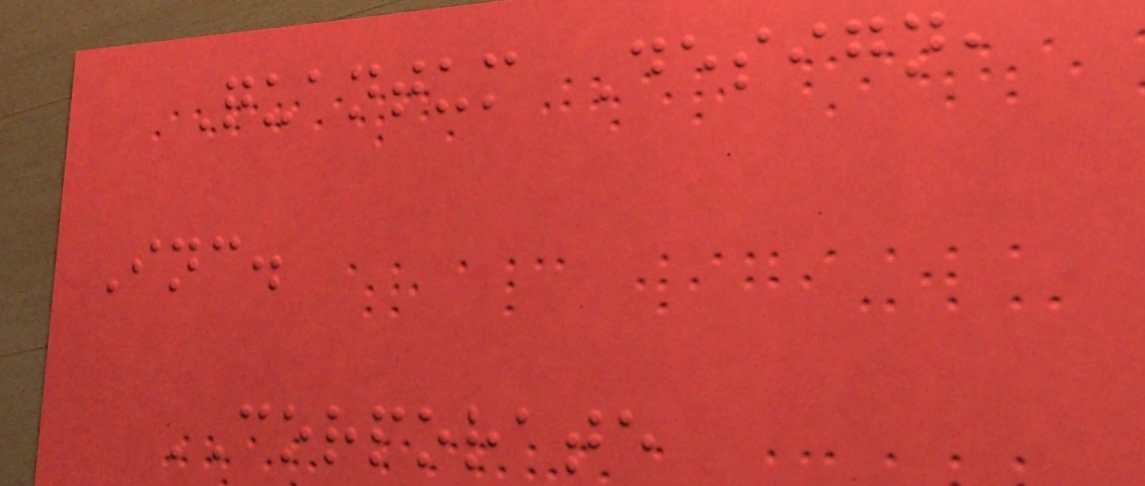Quantum Design,
Inc.
CORPORATE
